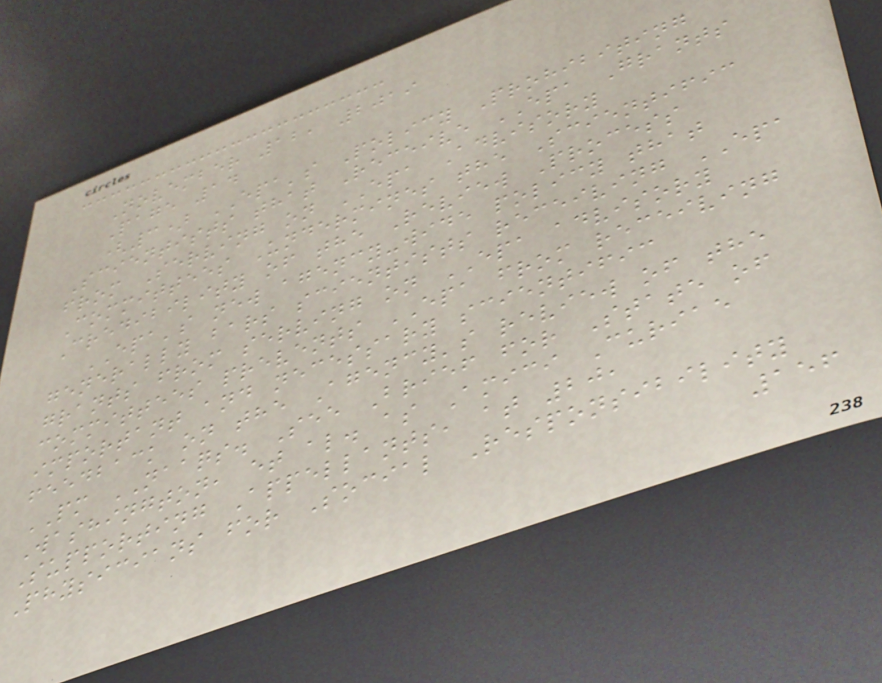November 12, 2019
Page 14
(3) EPA's Policy Prohibiting
Scientists that Receive EPA Grants
from Serving on EPA Advisory
Committees Undermines the Scientific
Credibility of the Review Process
EPA's new agency-wide policy that
generally bars scientists receiving EPA
grants from serving on EPA advisory
committees prevents EPA from receiving
important and necessary scientific
feedback on the Agency's review of the
PM NAAQS. See Brief for State of
Washington, et al. as Amici Curiae
Supporting Appellants, at 20,
Physicians for Social Responsibility
156
